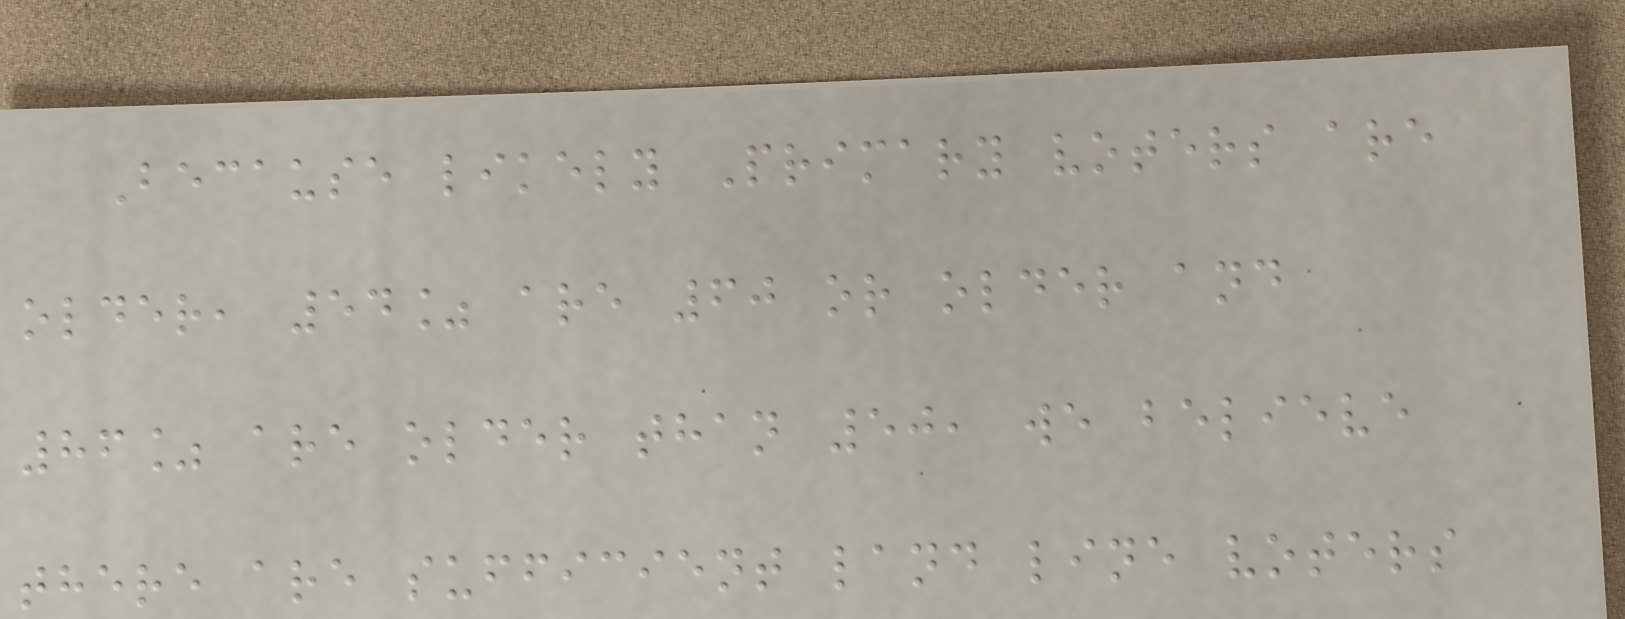Because likely Primary voters are
older, 54% are 60 or older and
86% are older than 50, we believe
there are sufficient land line voters
